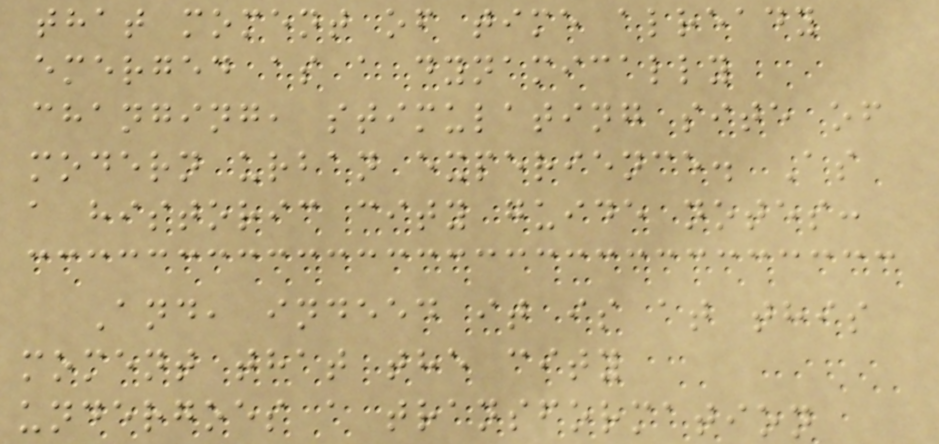that moment of time already
emerged as a dynamically
changing, stimulating site of
modern urban experience. As
a historic city guide notes:
And, indeed it is at this
moment that the city
undergoes a transformation
